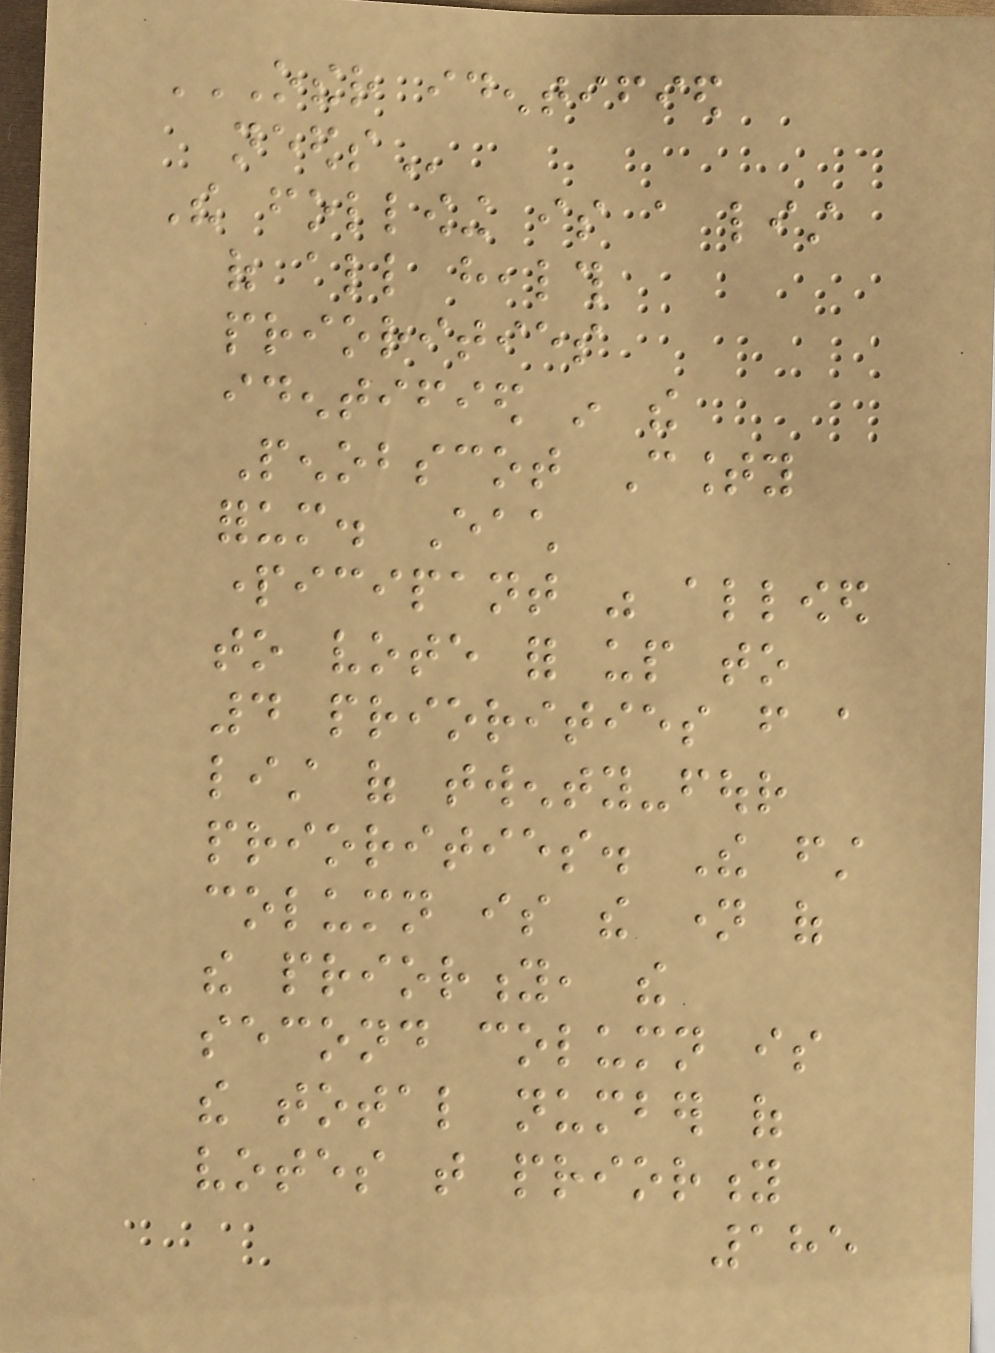OTHER IDENTIFIED
NEEDS
The following is a list
of all health
priorities
identified in the
Penobscot County
forum. Each
participant was allowed
to vote for up to
4 priorities from a
list of twenty-four
priorities. The first
column is the name of
the priority, the
second column is
the total number of
votes that priority
185
